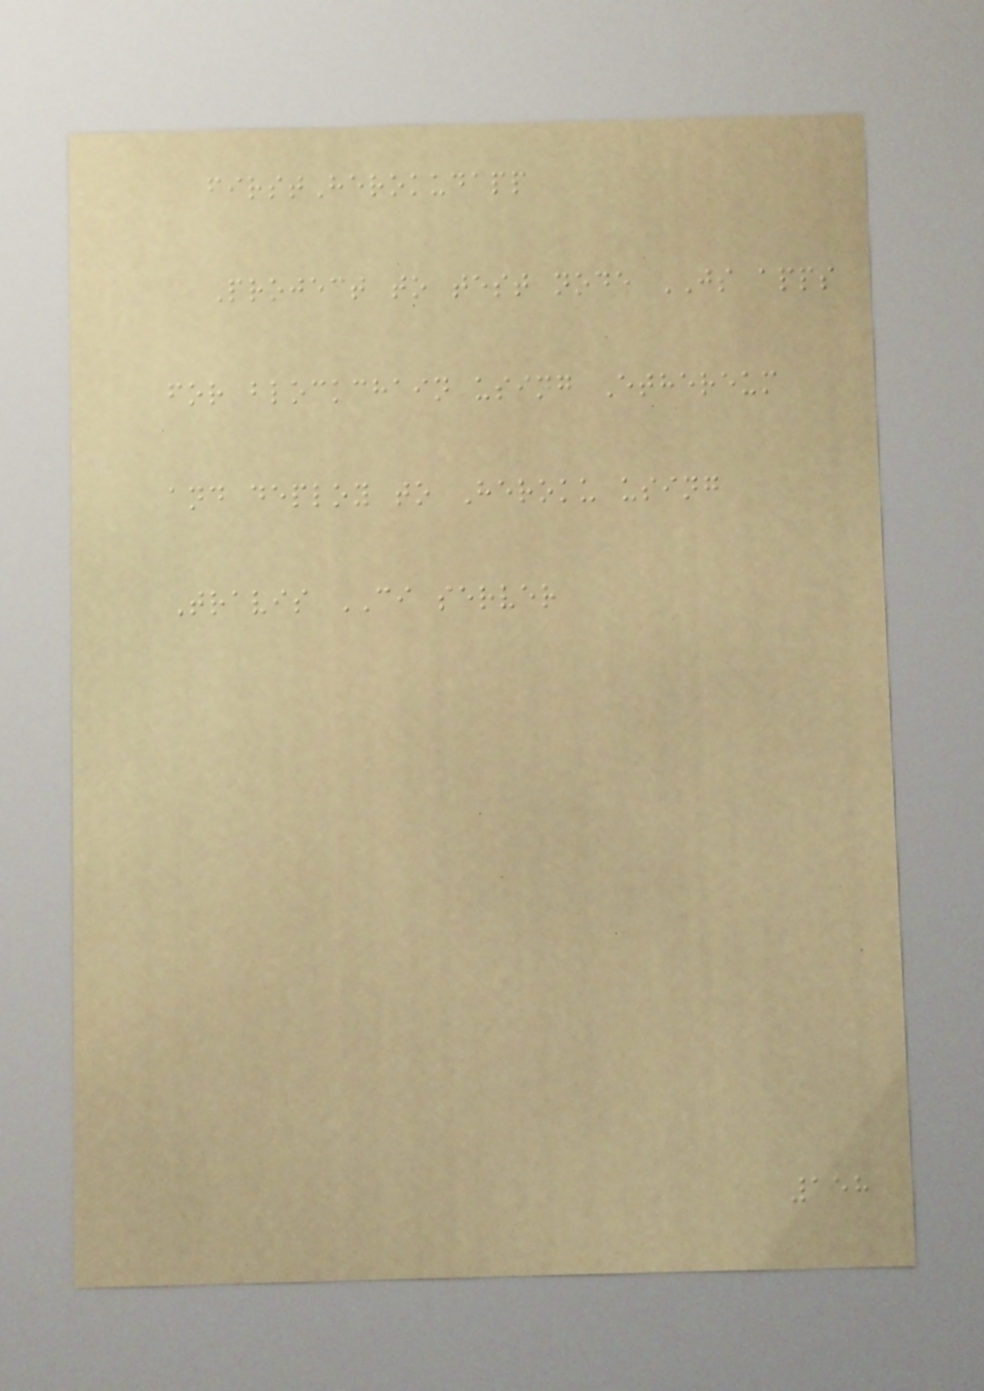firstHerokudapp
Project to test node JS apps
for blockchain using Ethereum
and deploy to Heroku using
Travis CI server
158
